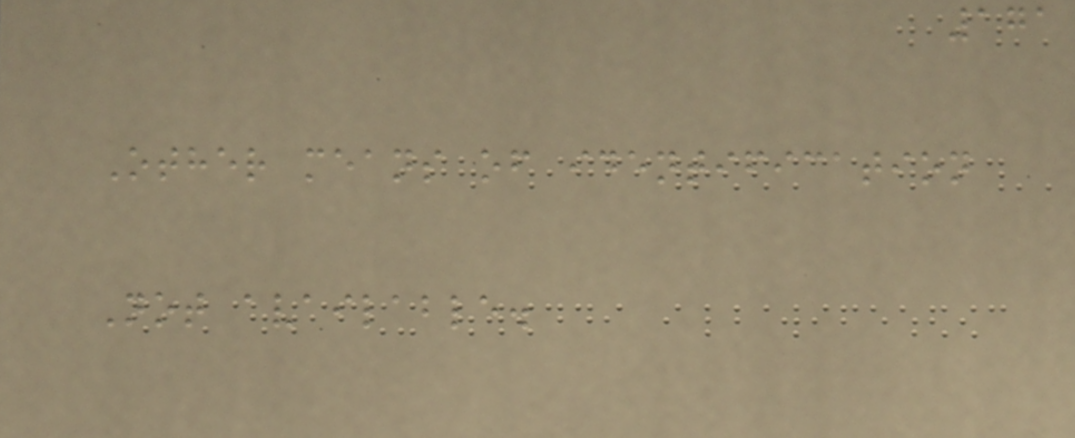171
Other means of identification
Not available.
